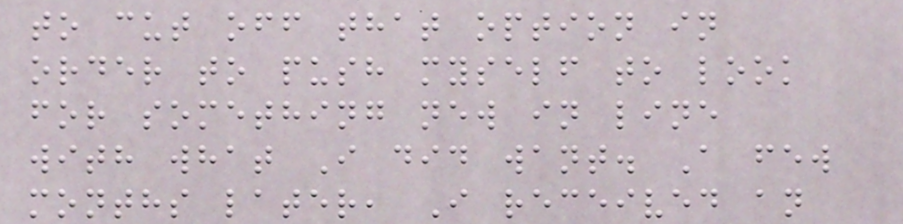to cut off that option in
order to push myself to look
for something new in line
with what I did want. A few
months later, I received an
